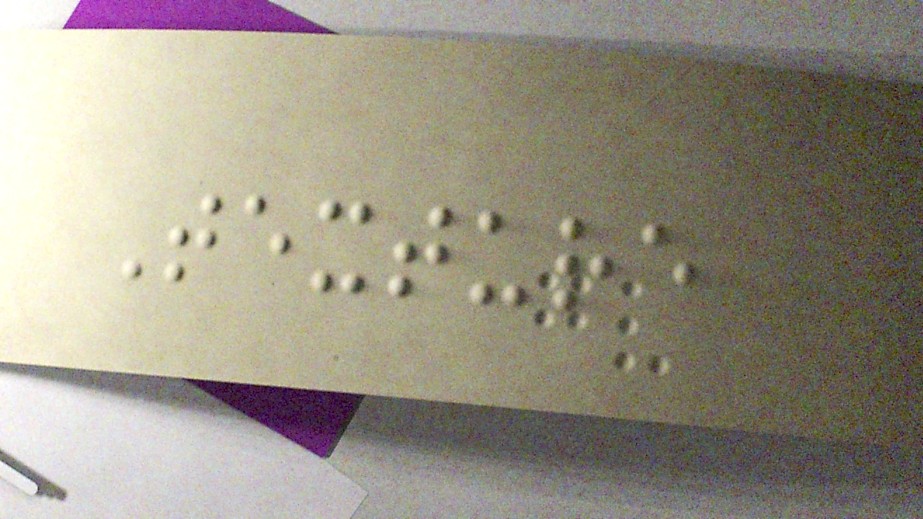Texture
